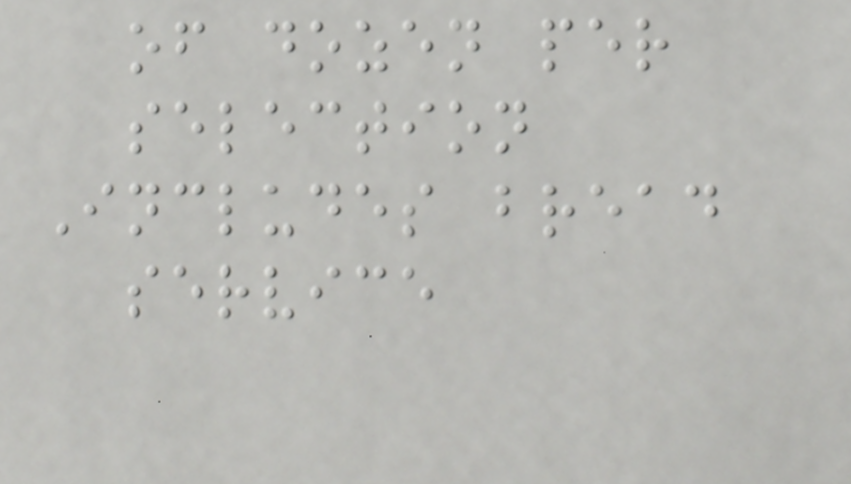of dozen per
selection
Includes bread
service
